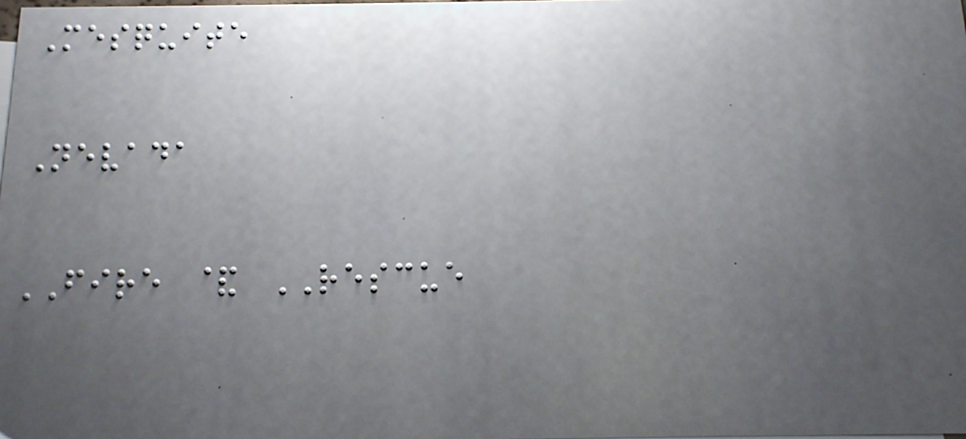Mesquite
Nevada
FIRE & RESCUE
